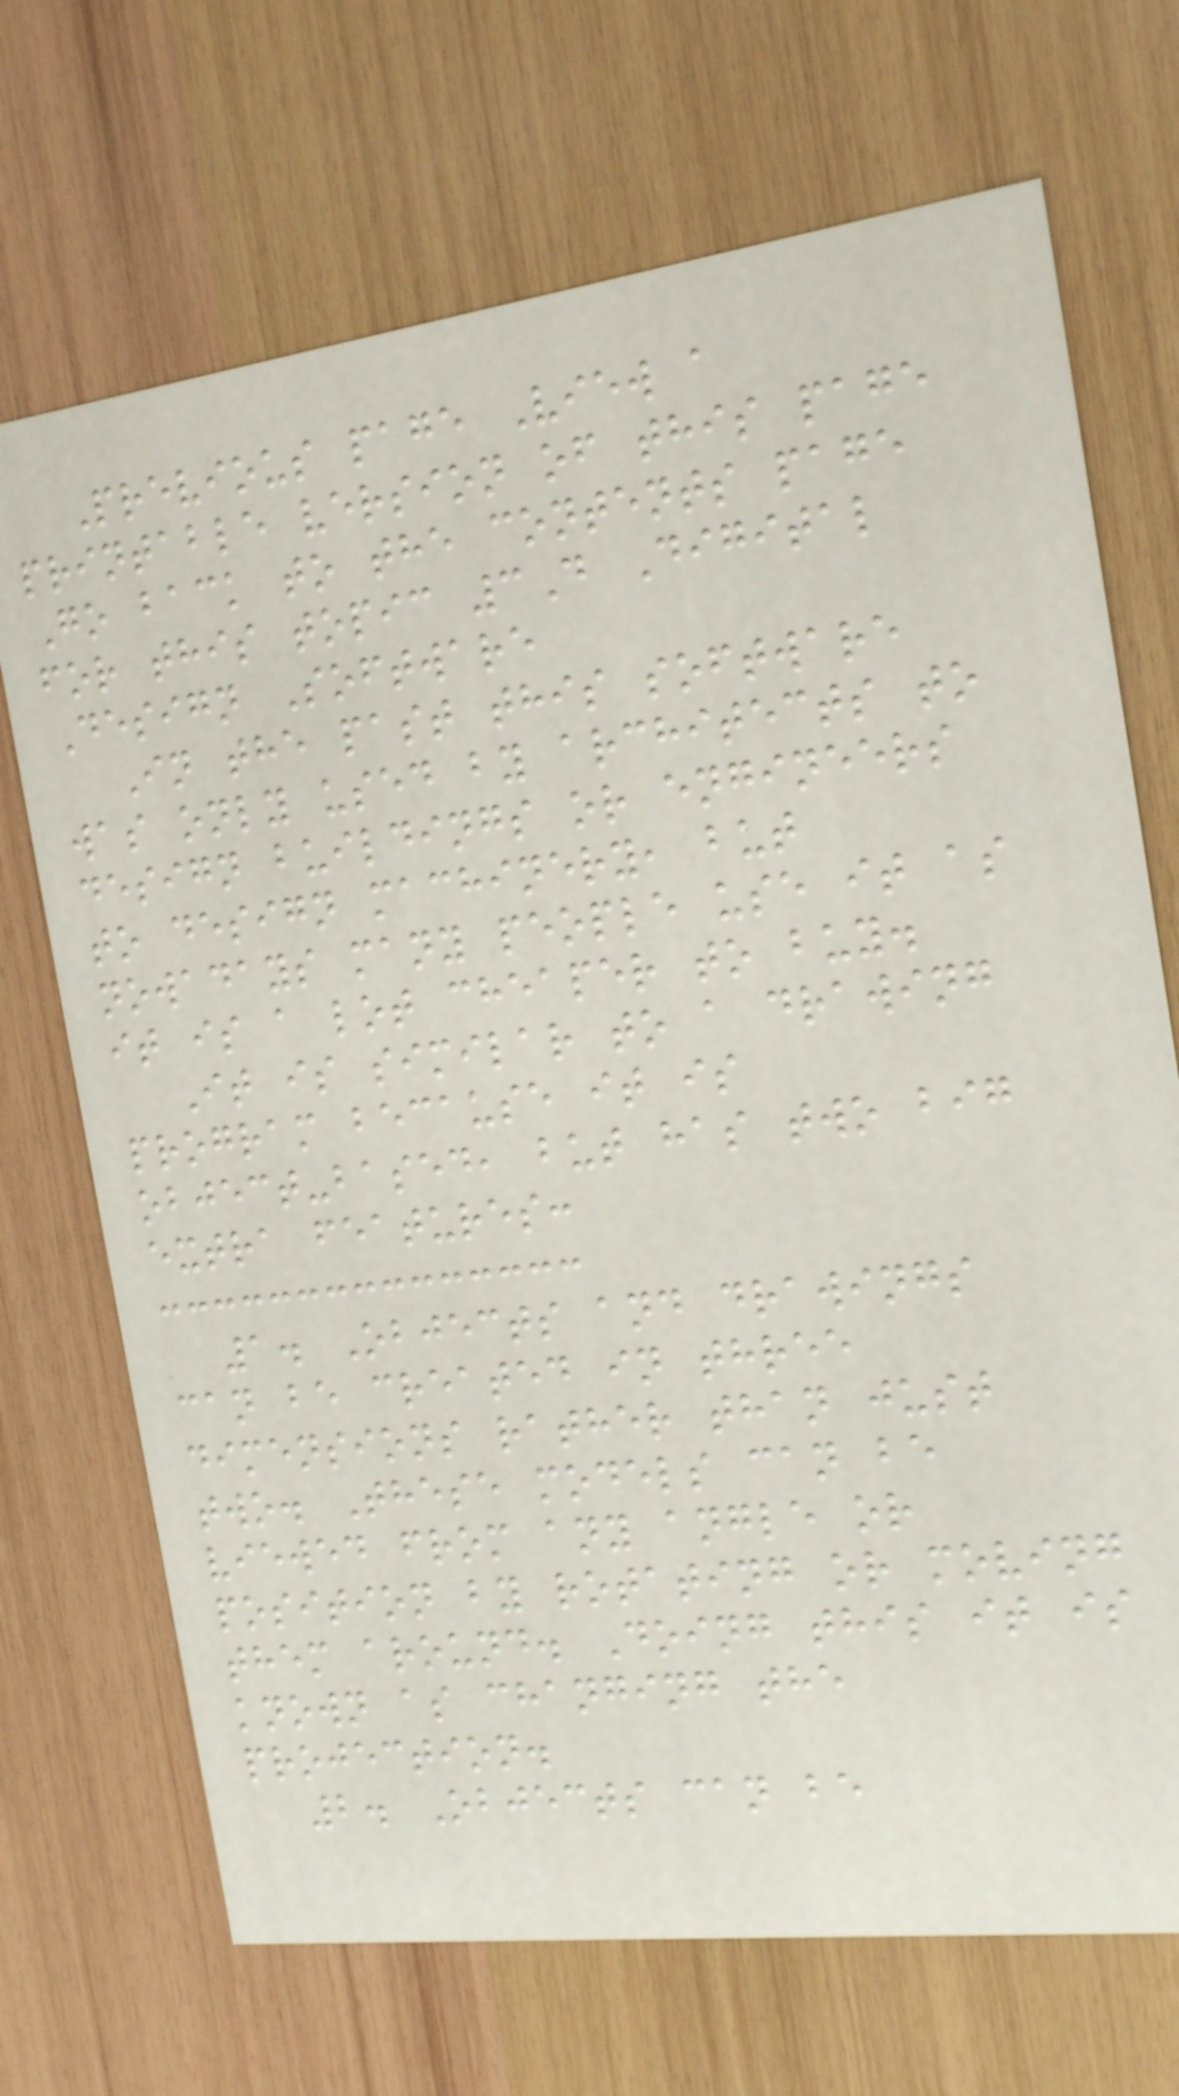Previous page View a
printable version of this page
Go back to the contents page
for this topic 3D Digital
Design Software
In the past this software
was only used by architects to
design buildings or engineers
to design machinery, but
nowadays many people use it as
it is a lot cheaper to buy.
It is similar to a drawing
program because it is
object-based, but has two big
extra features:
1. Objects and drawings
can be created in three
dimensions rather than just
two. These models can be
viewed from any angle or
position by rotating or moving
them around. Doing this it is
known as changing the
projection.
2. Objects can be
